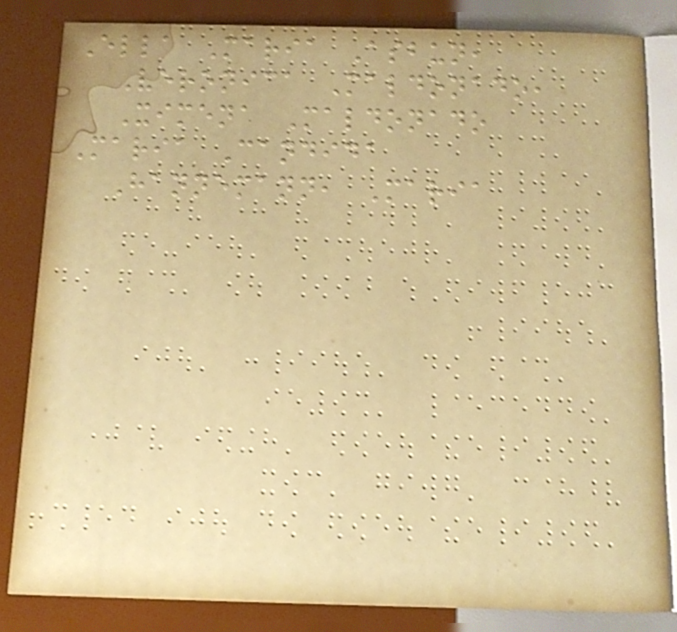Ella Maria Asbun,
Veronica Maldonado,
Ximena Maldonado
Maria Candida
Hannemann, Maria
